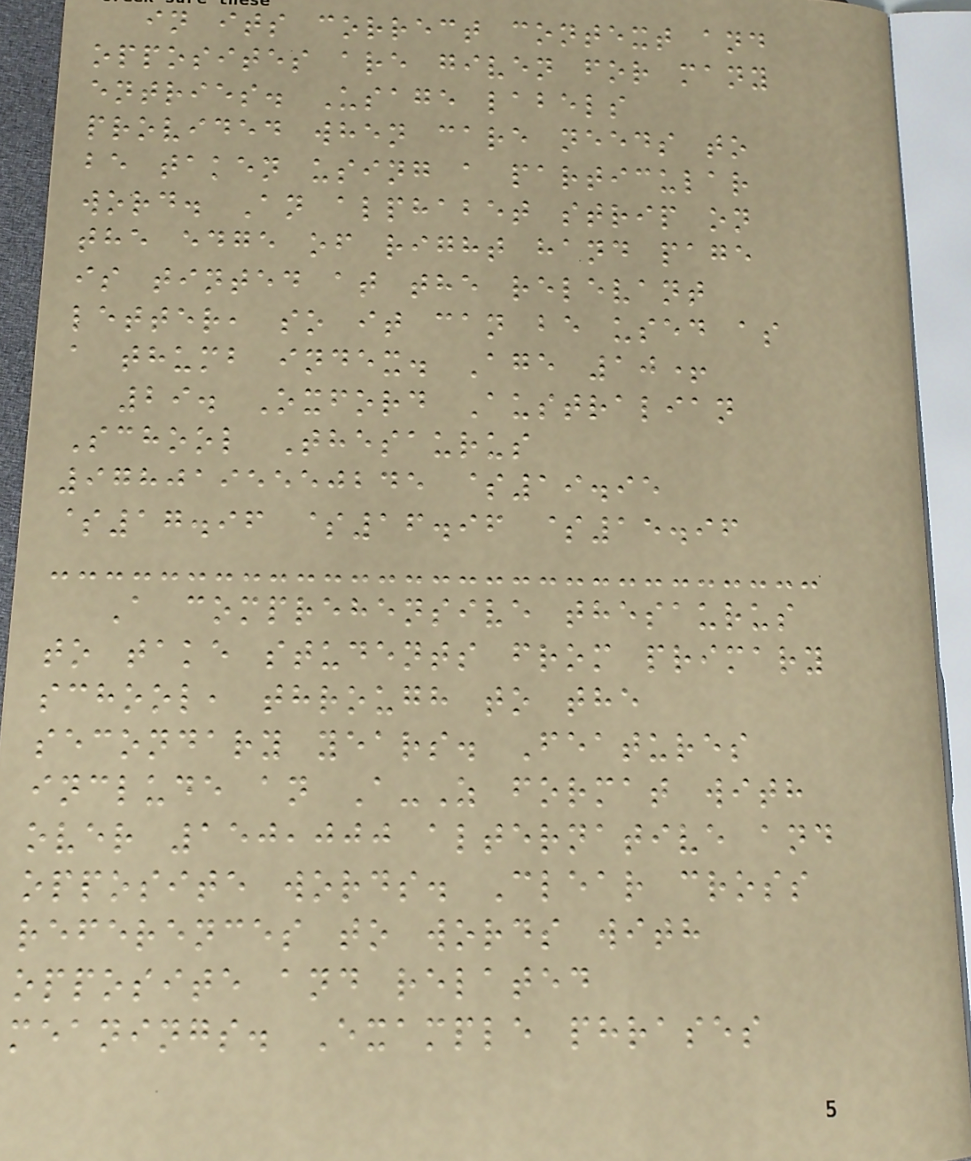in its correct context and
opposites are given for many
entries. Usage labels
provided when care needs to
be taken using a particular
word. An alphabet strip on
the edge of right hand page
is tinted at the relevant
letter, so it can be used as
a thumb index. Age 10+
29. Oxford Australian
School Thesaurus
9780195550245 $19.95
$17.96 $16.96 $15.96
A comprehensive thesaurus
to take students from primary
school, through to the
secondary years. Features
include an A-Z format with
over 150,000 alternative and
opposite words. Clear cross
references to words with
opposite and related
meanings. Example phrases
